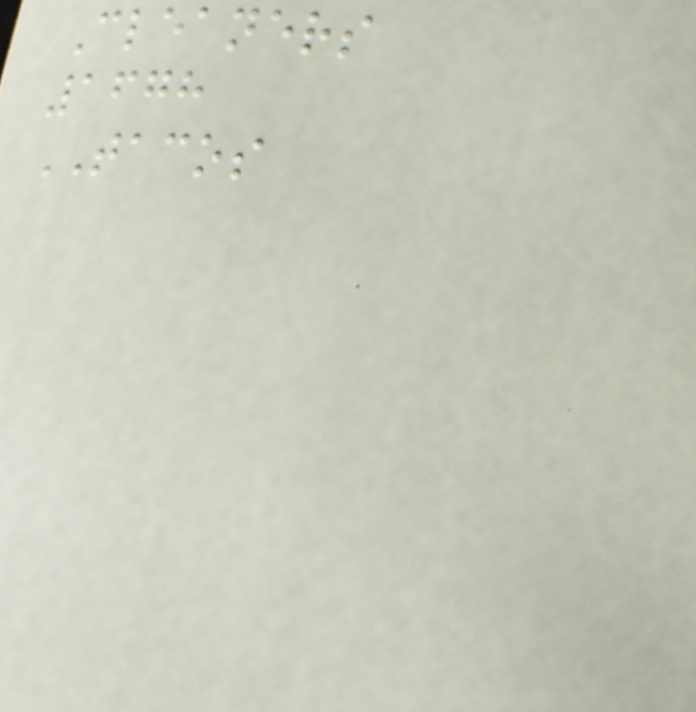Cleaners
1678
TACOS
